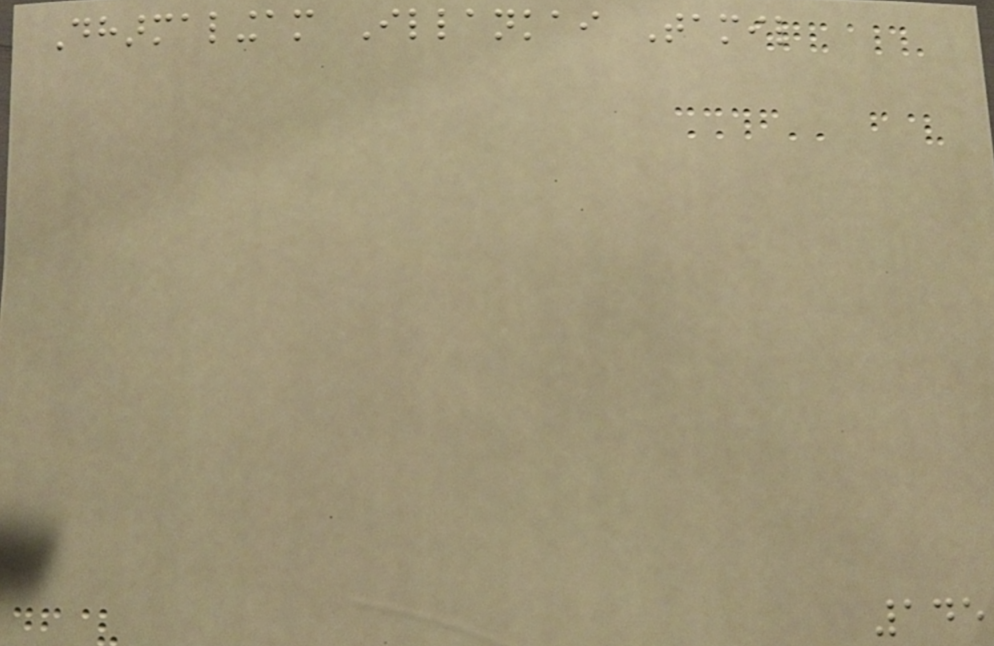Dharmalingam Illankai Tamil
145
